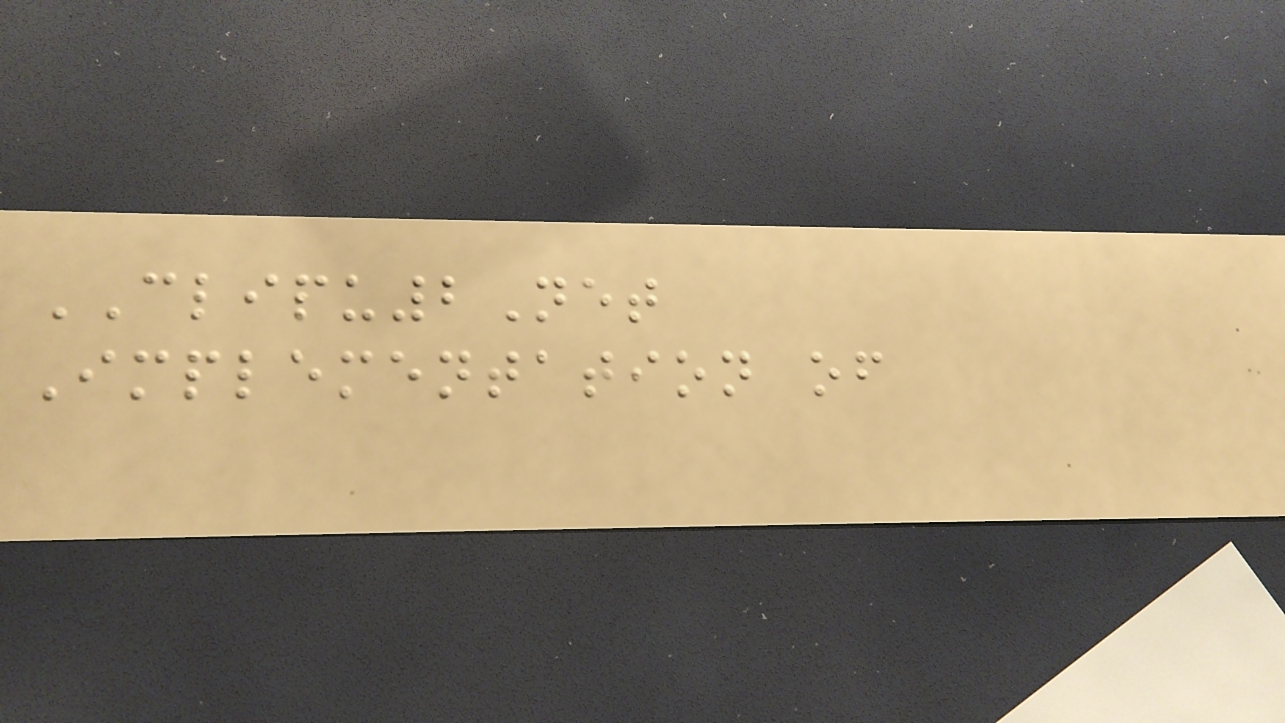CLIPU2Net
Implementation of
